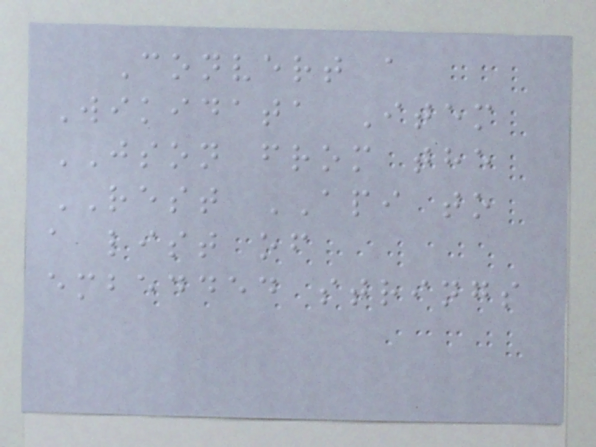Convert a
Wikidata Item
JSON from the
REST API to
a list of
embedded strings
